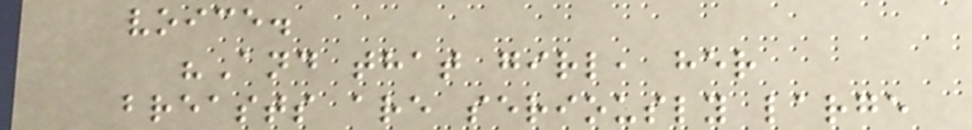voice.
"And that girl, her
breasts are seriously large
